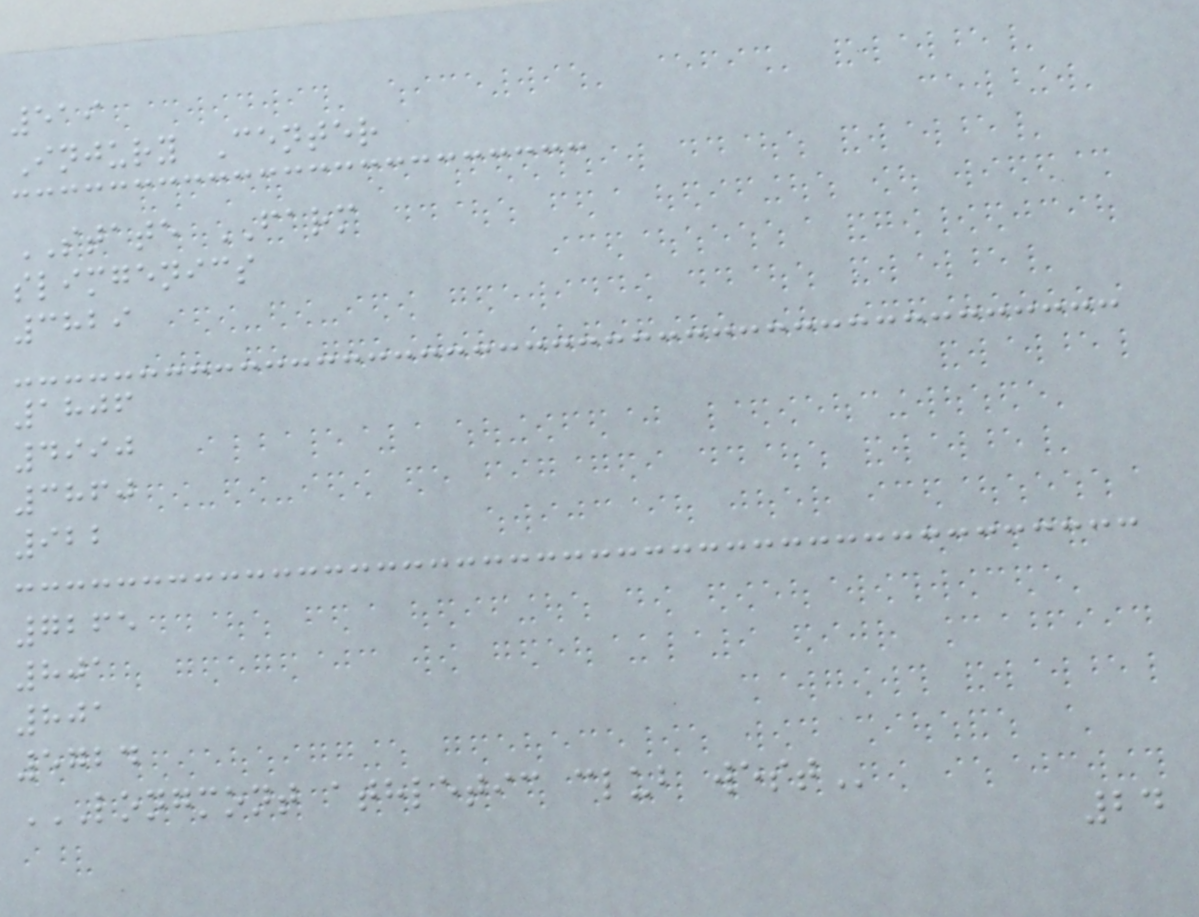519
Injury Center
STATE FARM
slimgenics
3829
1806
4990
3860
922
7265
801
801
5724
LONGMONT ATHLETIC CLUB WEST
24
